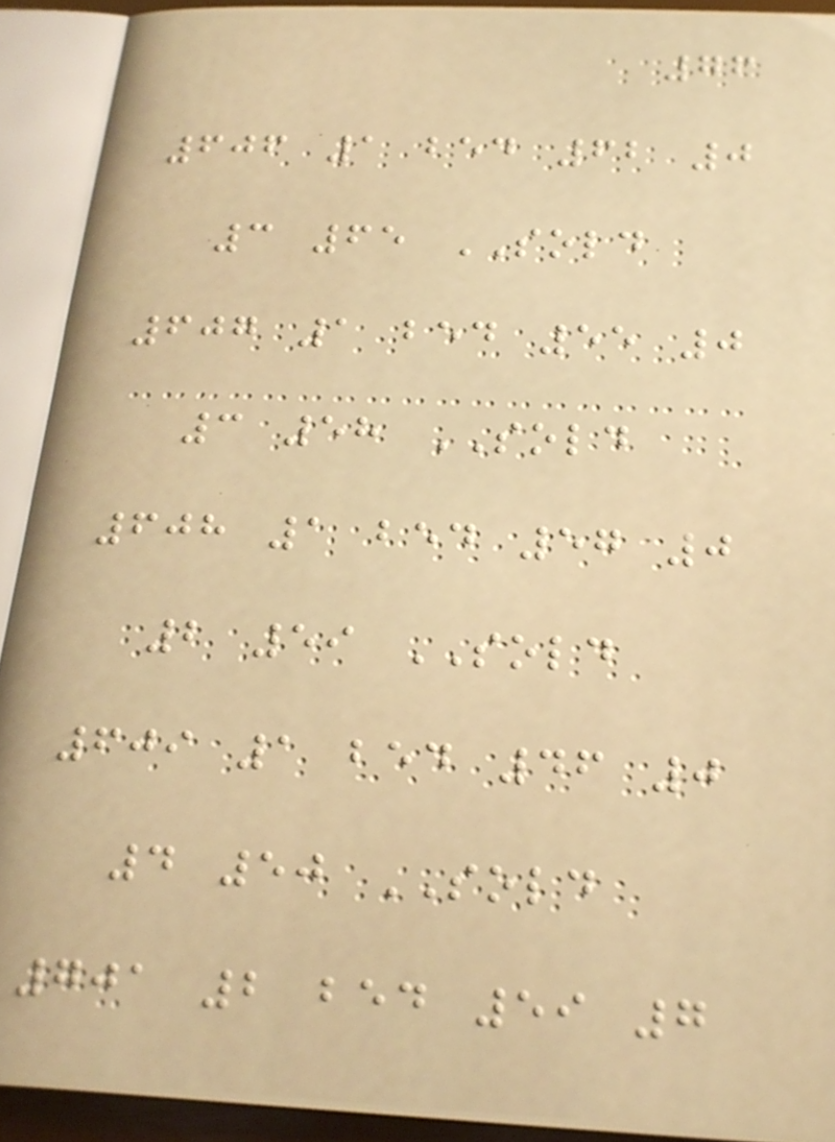76
606 1 bed 62 0
3 65 SOLD
607 1 bed 55 0
3 58 SOLD
608 1 bed 57 0
2 59 SOLD
609 1 bed 46 0
4 50 SOLD
701 2 bed 59 7
